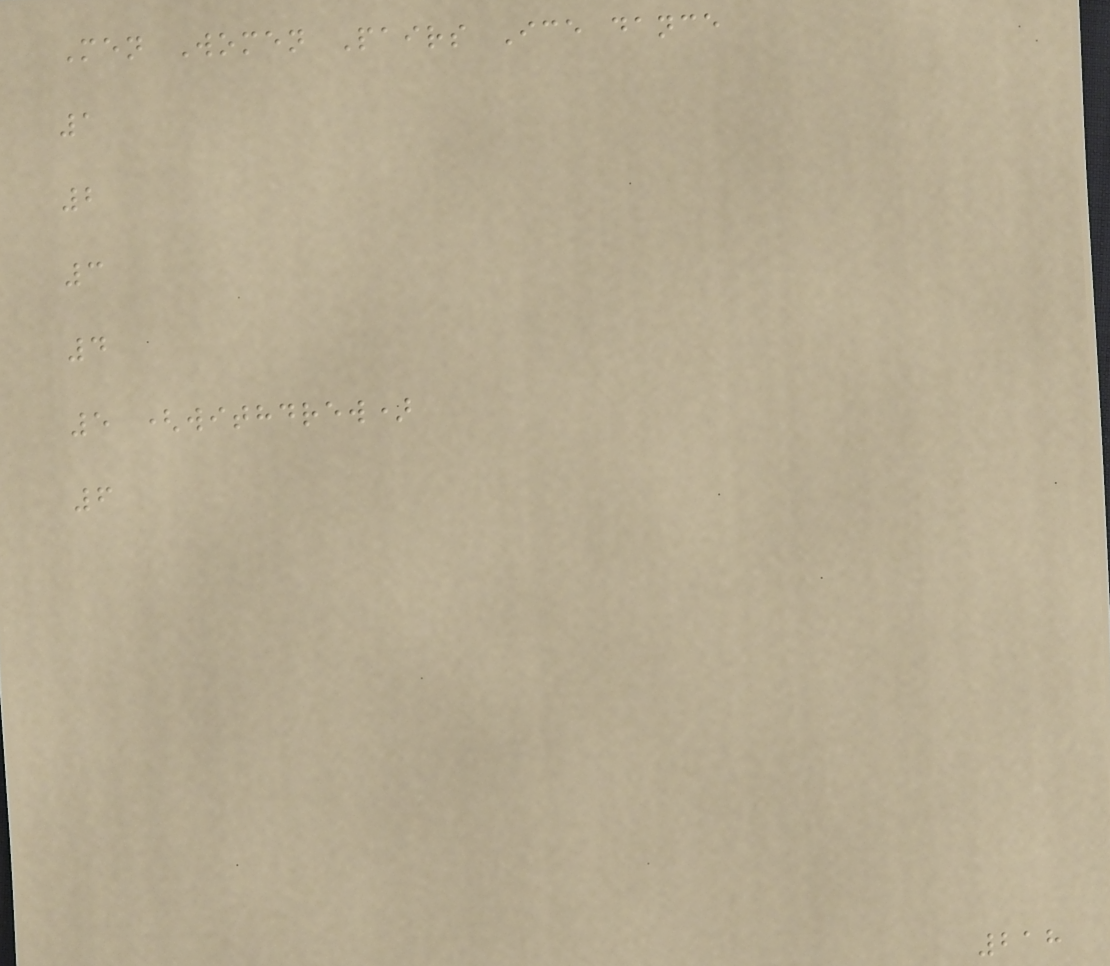Men Women Pairs Ice dance
1
2
3
4
5 (withdrew)
6
218
